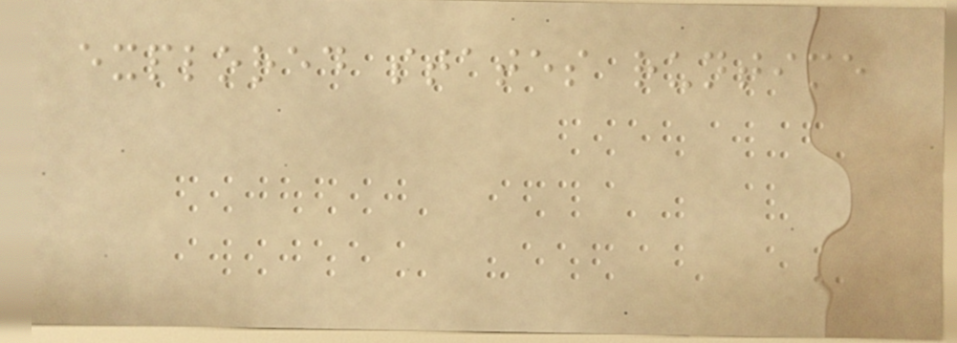explored states runtime
